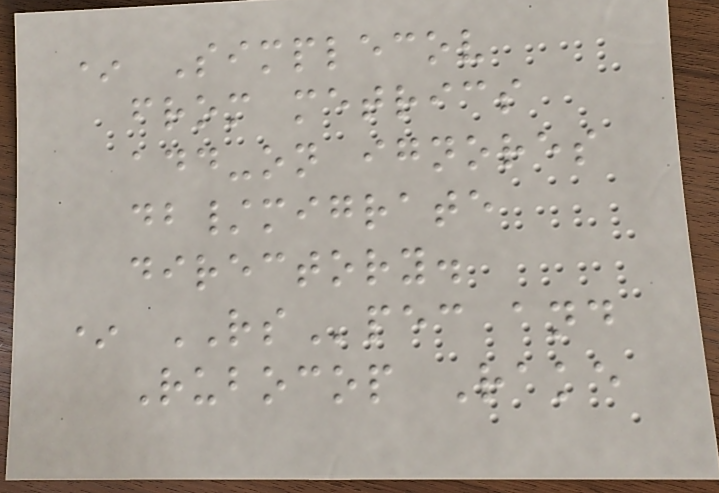* Simplecov
from metrics
add-on ignores
db/migrate
directory.
* RSpec and
Rubocop Rake
